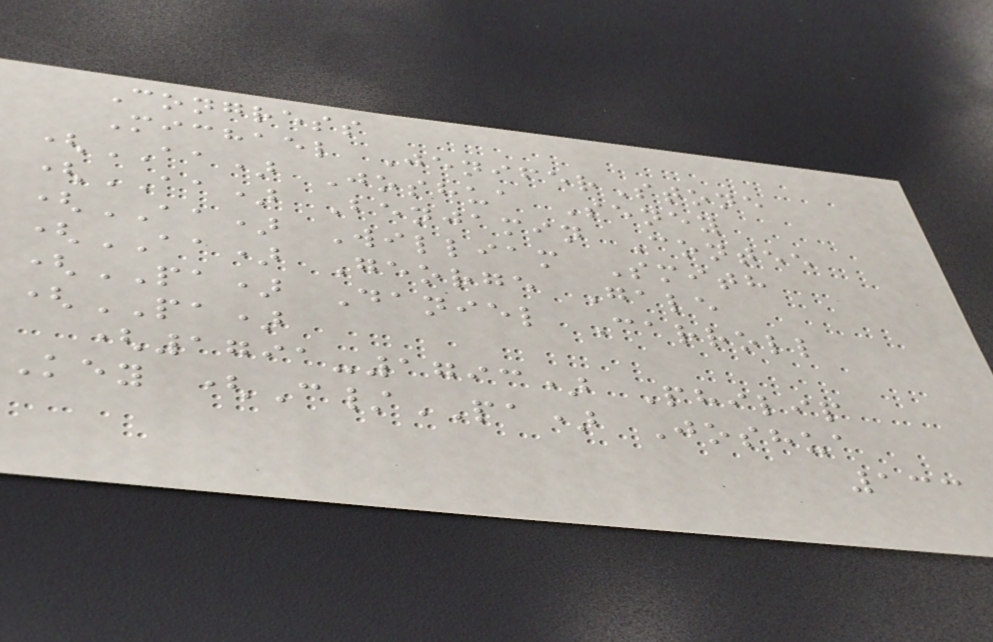Congress
Michael JeniferStone
(AA) Joshua Seney
(AA) Benjamin Contee
(AA) William Smith
(AA) George Gale
(PA) Daniel Carroll
(PA)
(1791-1793) Philip
Key (C/PA) Joshua
133
